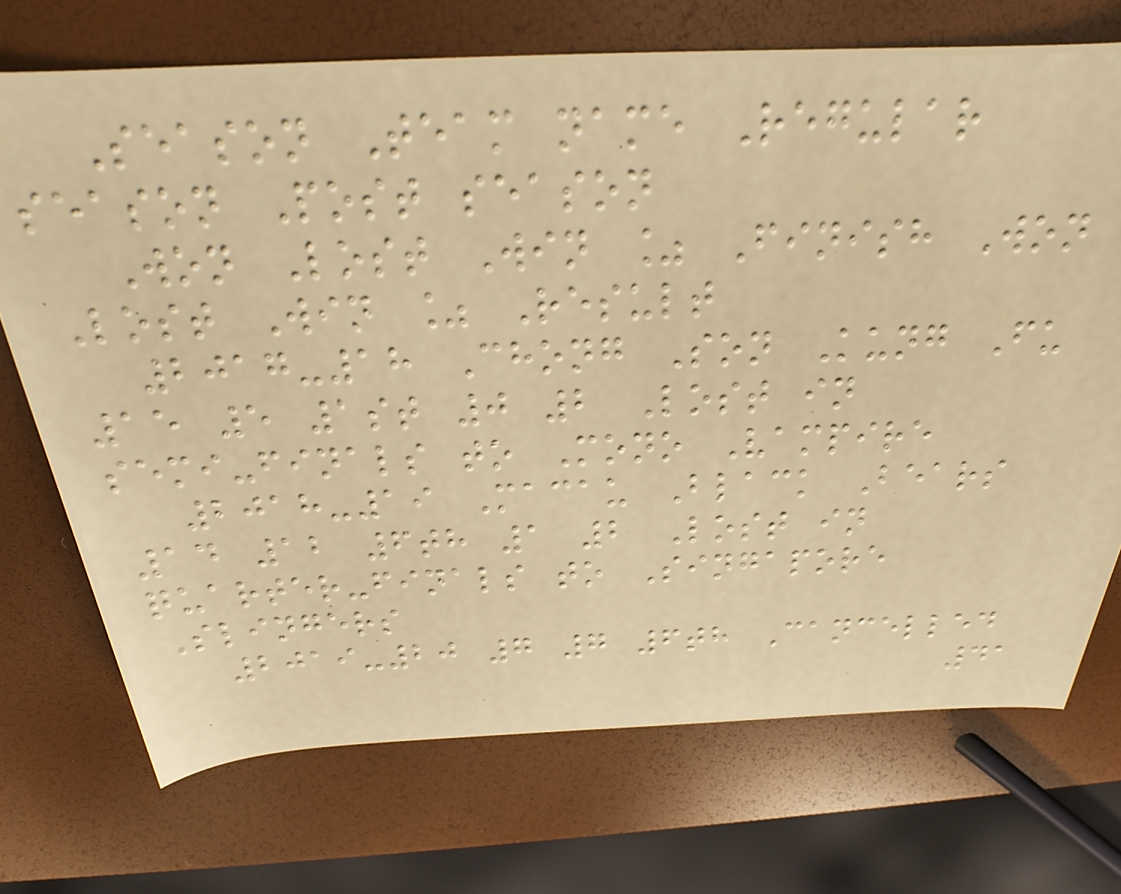Season Team name Regular
season Post season
Won Lost Win % Finish Won
Lost Win % Result
2017-18 Chong Son Kung Fu
15 5 1st 0 2 Lost in
semi-finals to Mono Vampire
2018-19 Macau Black Bears
14 12 6th 1 2 Lost in
quarter-finals to Singapore
Slingers
2019-20 7 7 6th Cancelled
41
